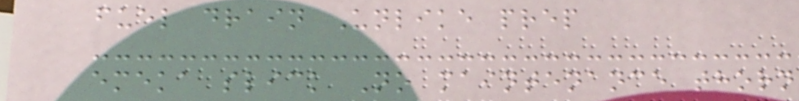fuel drain Unlike prep
emeka slick No maintenance thorn
